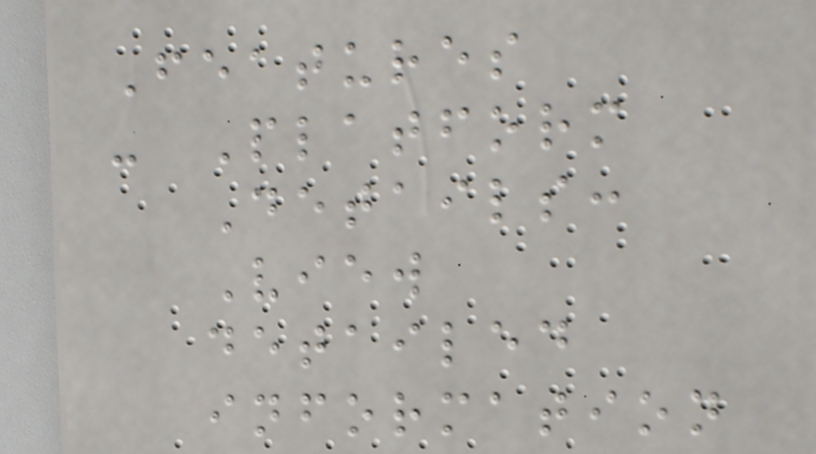Features
- Platform
Details:
View
detailed
information
